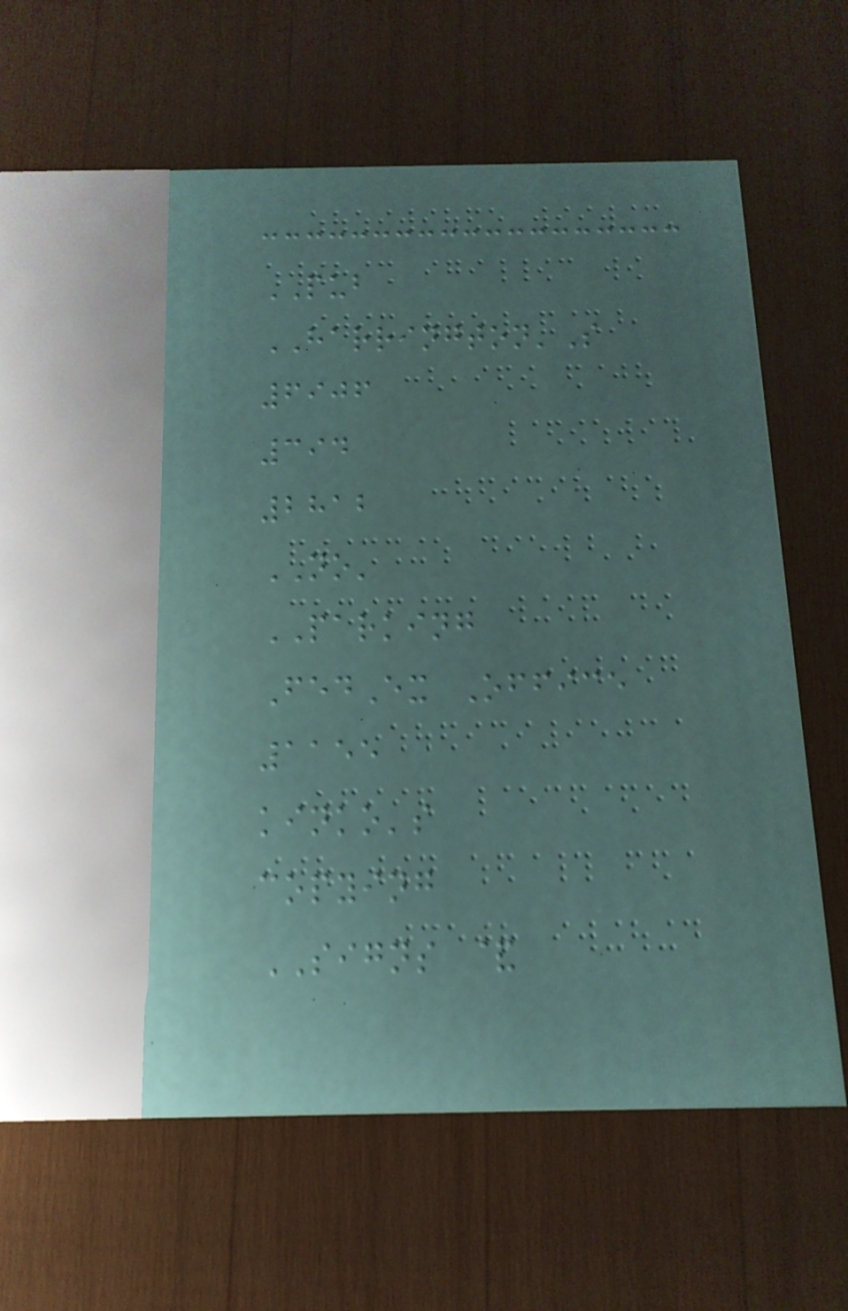PUB
HARRINGTON'S
6906
394
2812
NO'
PARKING
FedEx Office
1155
kinko's
copying
SIGNS &
